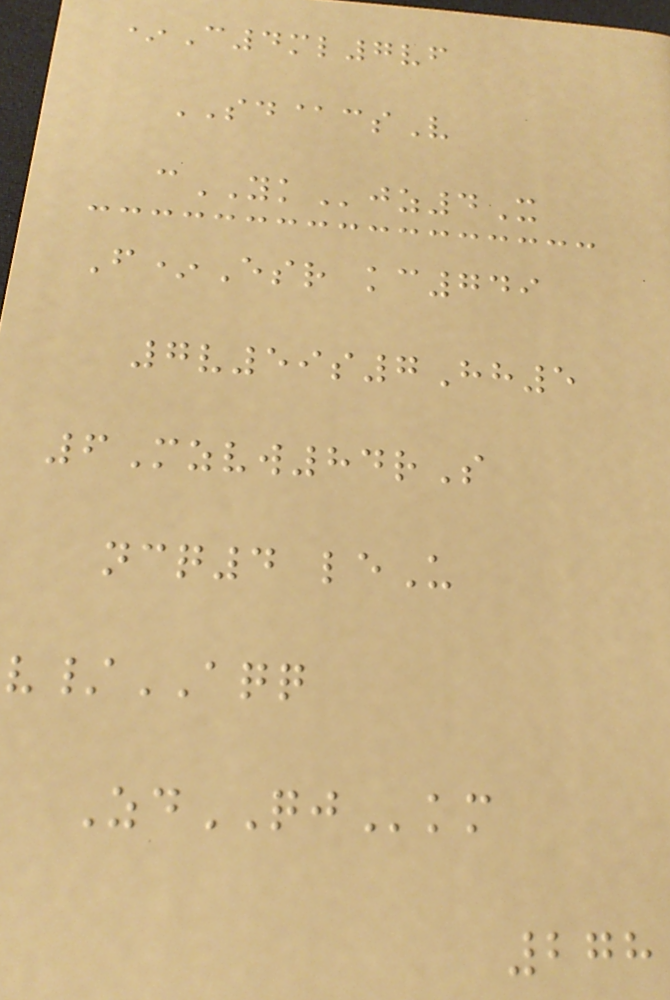*C4ml7vf
SD@csV
cYKjz4X
F*Esr kc749
7v59s7Hh5
6Mzvw84rS
ncq4 leU
v/AQQ
ZdQJkm
278
